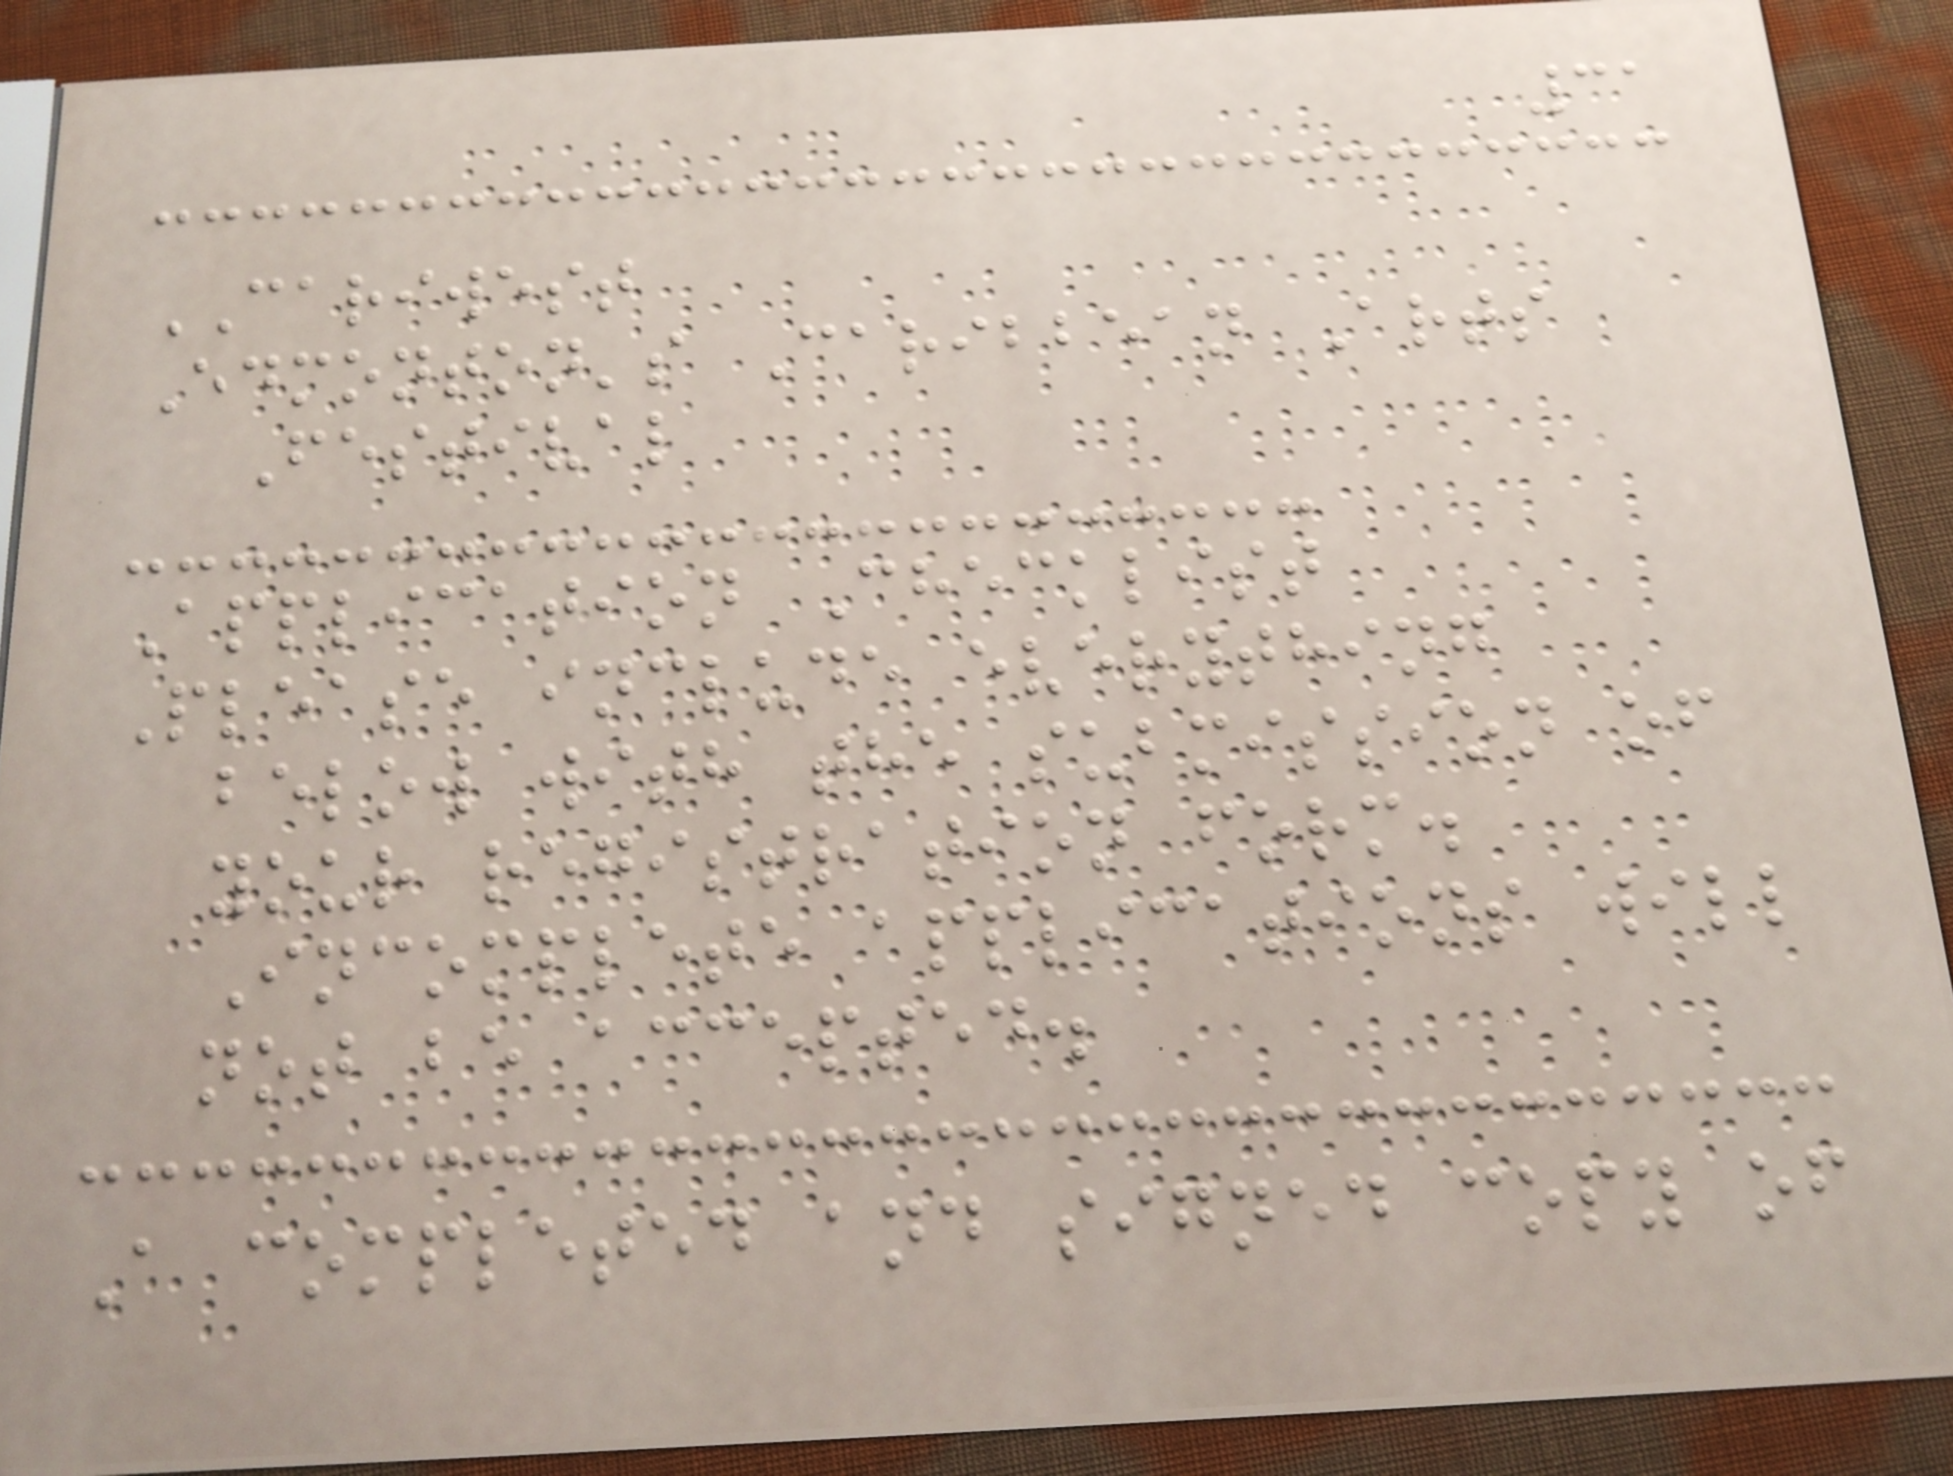31
CARIWEST
Edmonton's Caribbean Arts
Festival
Application Checklist
Please include everything
below with the submission of
your registration form.
Incomplete applications will
not be accepted.
A completed and signed copy of
